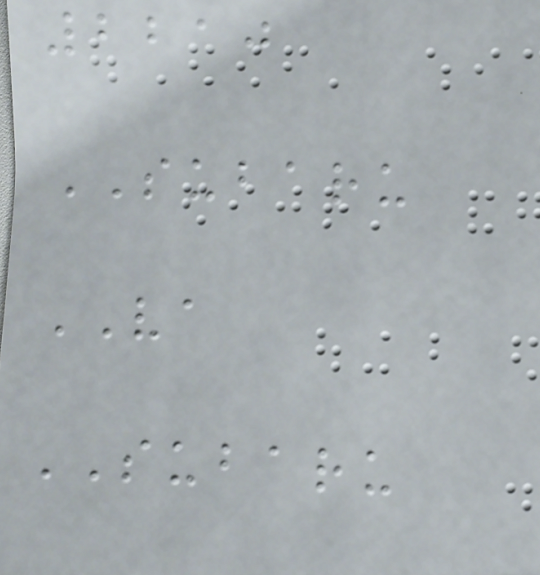2210
SUBARU
VA
SUBARU
